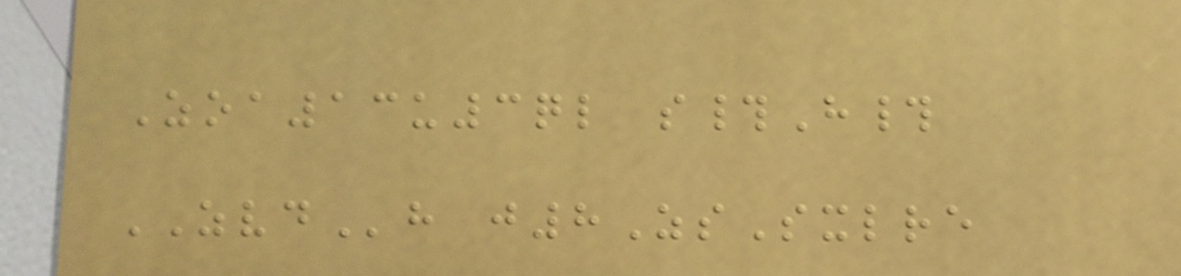Zoa13u3ql s#H#
ZVDh j8ZsSxlre
